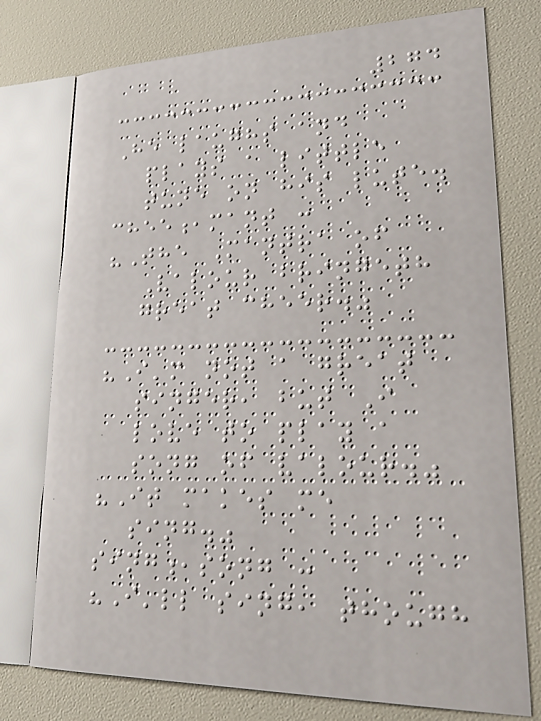274
He laughs and
plays a little
tune on his lute.
chee,mant :
"The Mantra of
Valour bringeth
great cheer."
"I'm not a great
singer, but I
love to play a
song of valour."
"It makes me
sing."
sing,song :
"I'll sing, though
